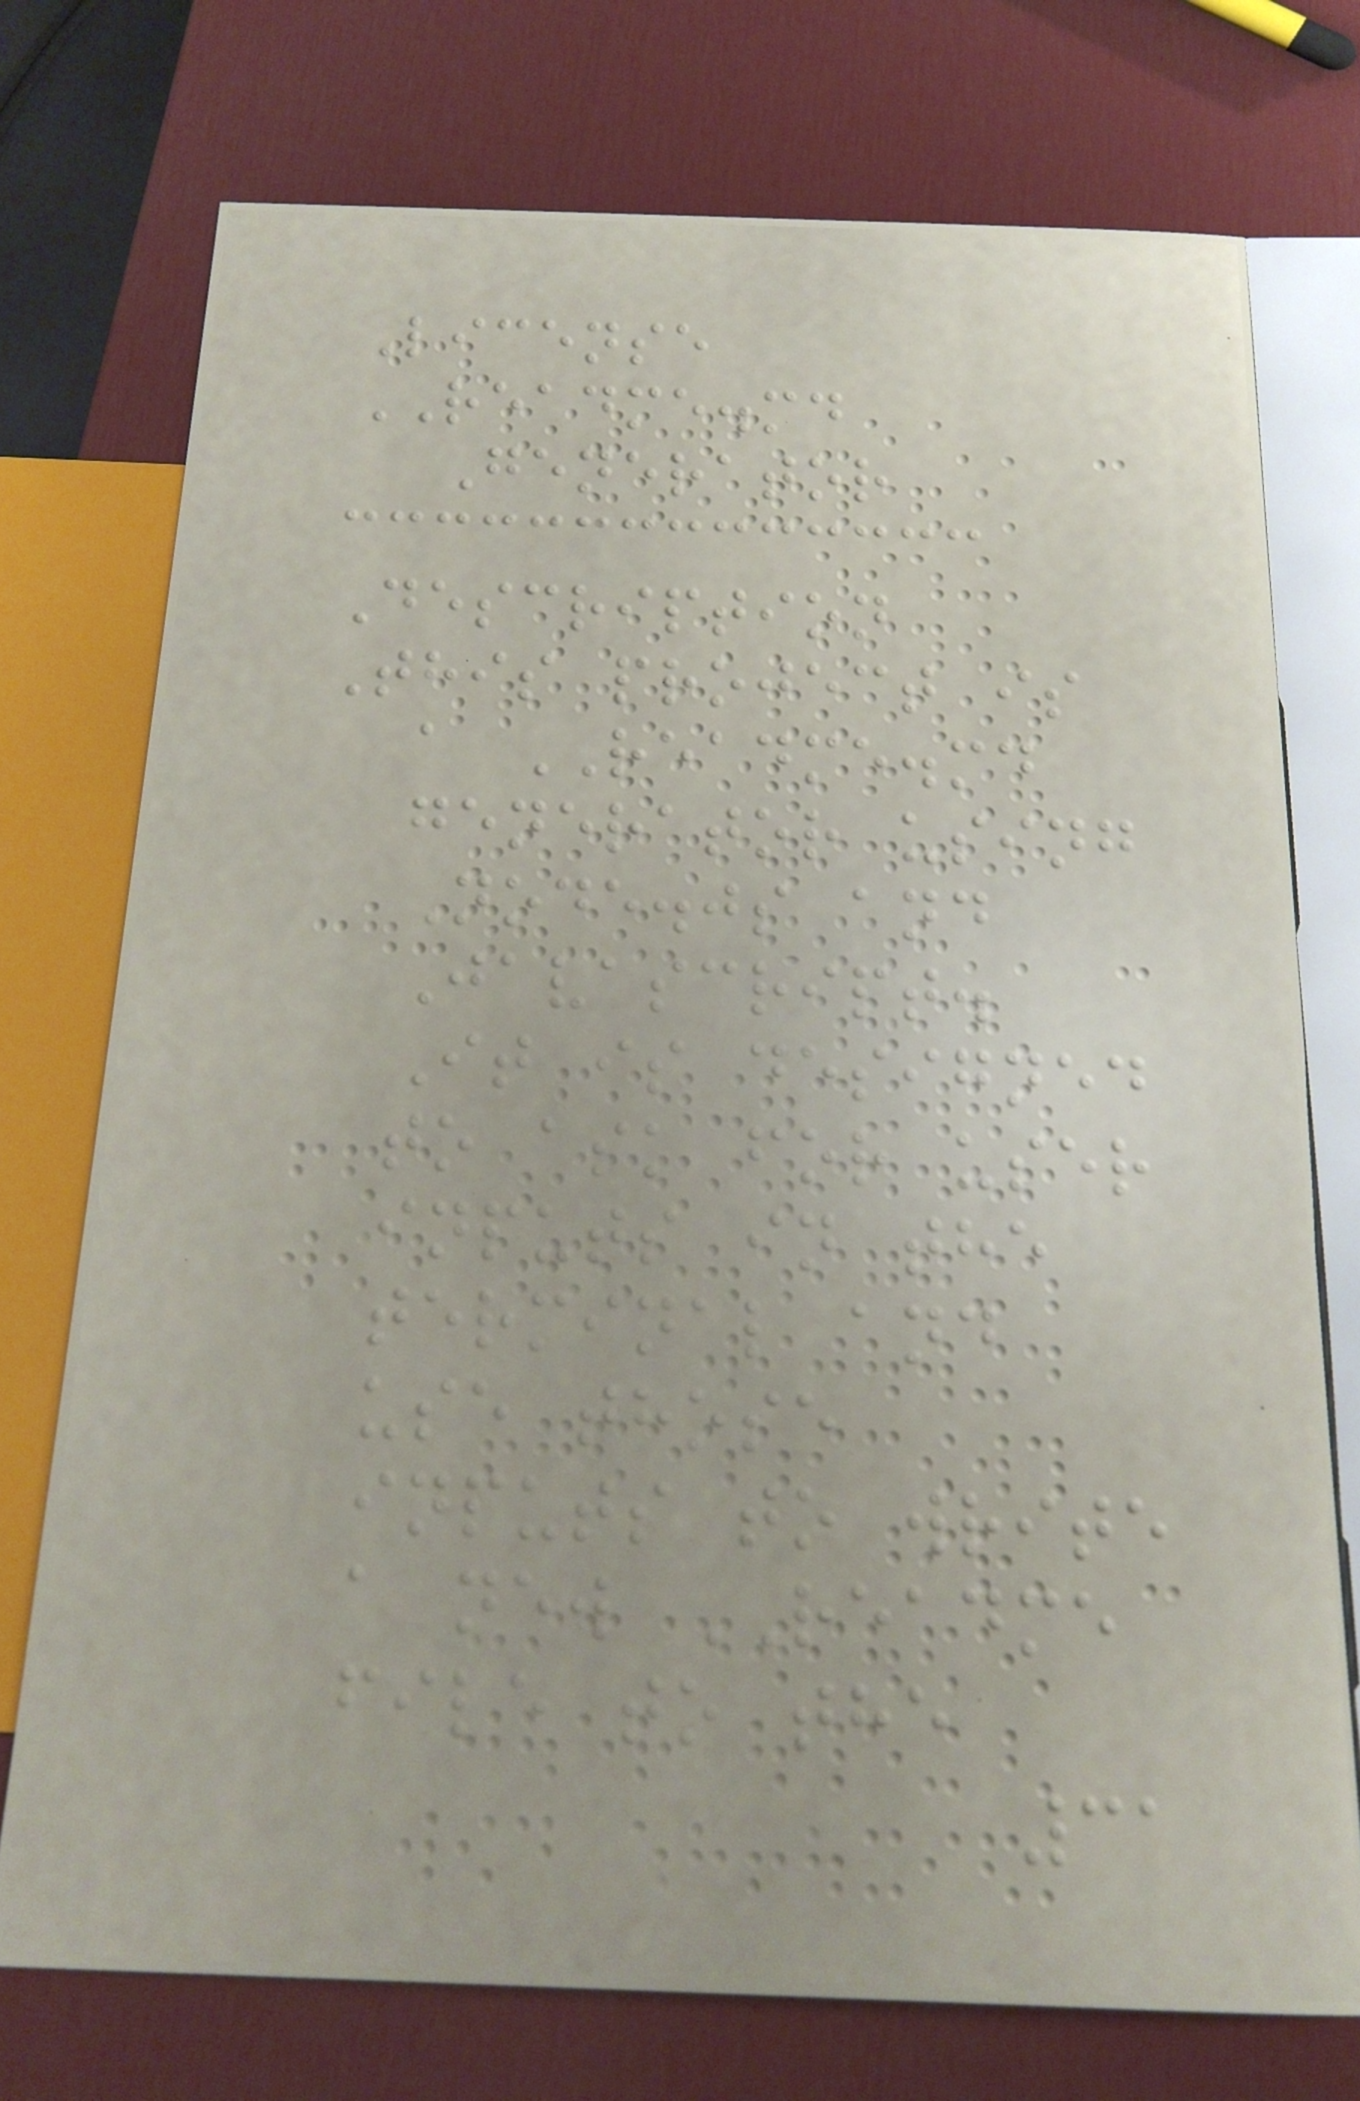License
README.md
Generator
Description
This project is
a README.md
generator using
Node.js and
Javascript.
It is designed
to ask for user
inputs in the
terminal and
use those
inputs to write
a new README
file to the
31
